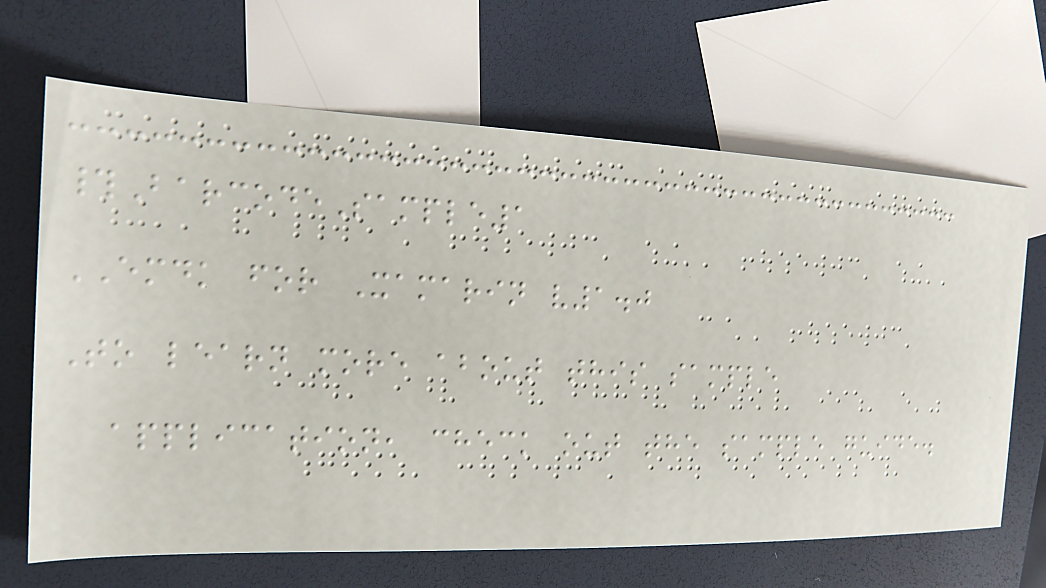#BarcodeSample1
EMDK for Xamarin v1.0
To learn more about this sample
application, check out the sample guide.
